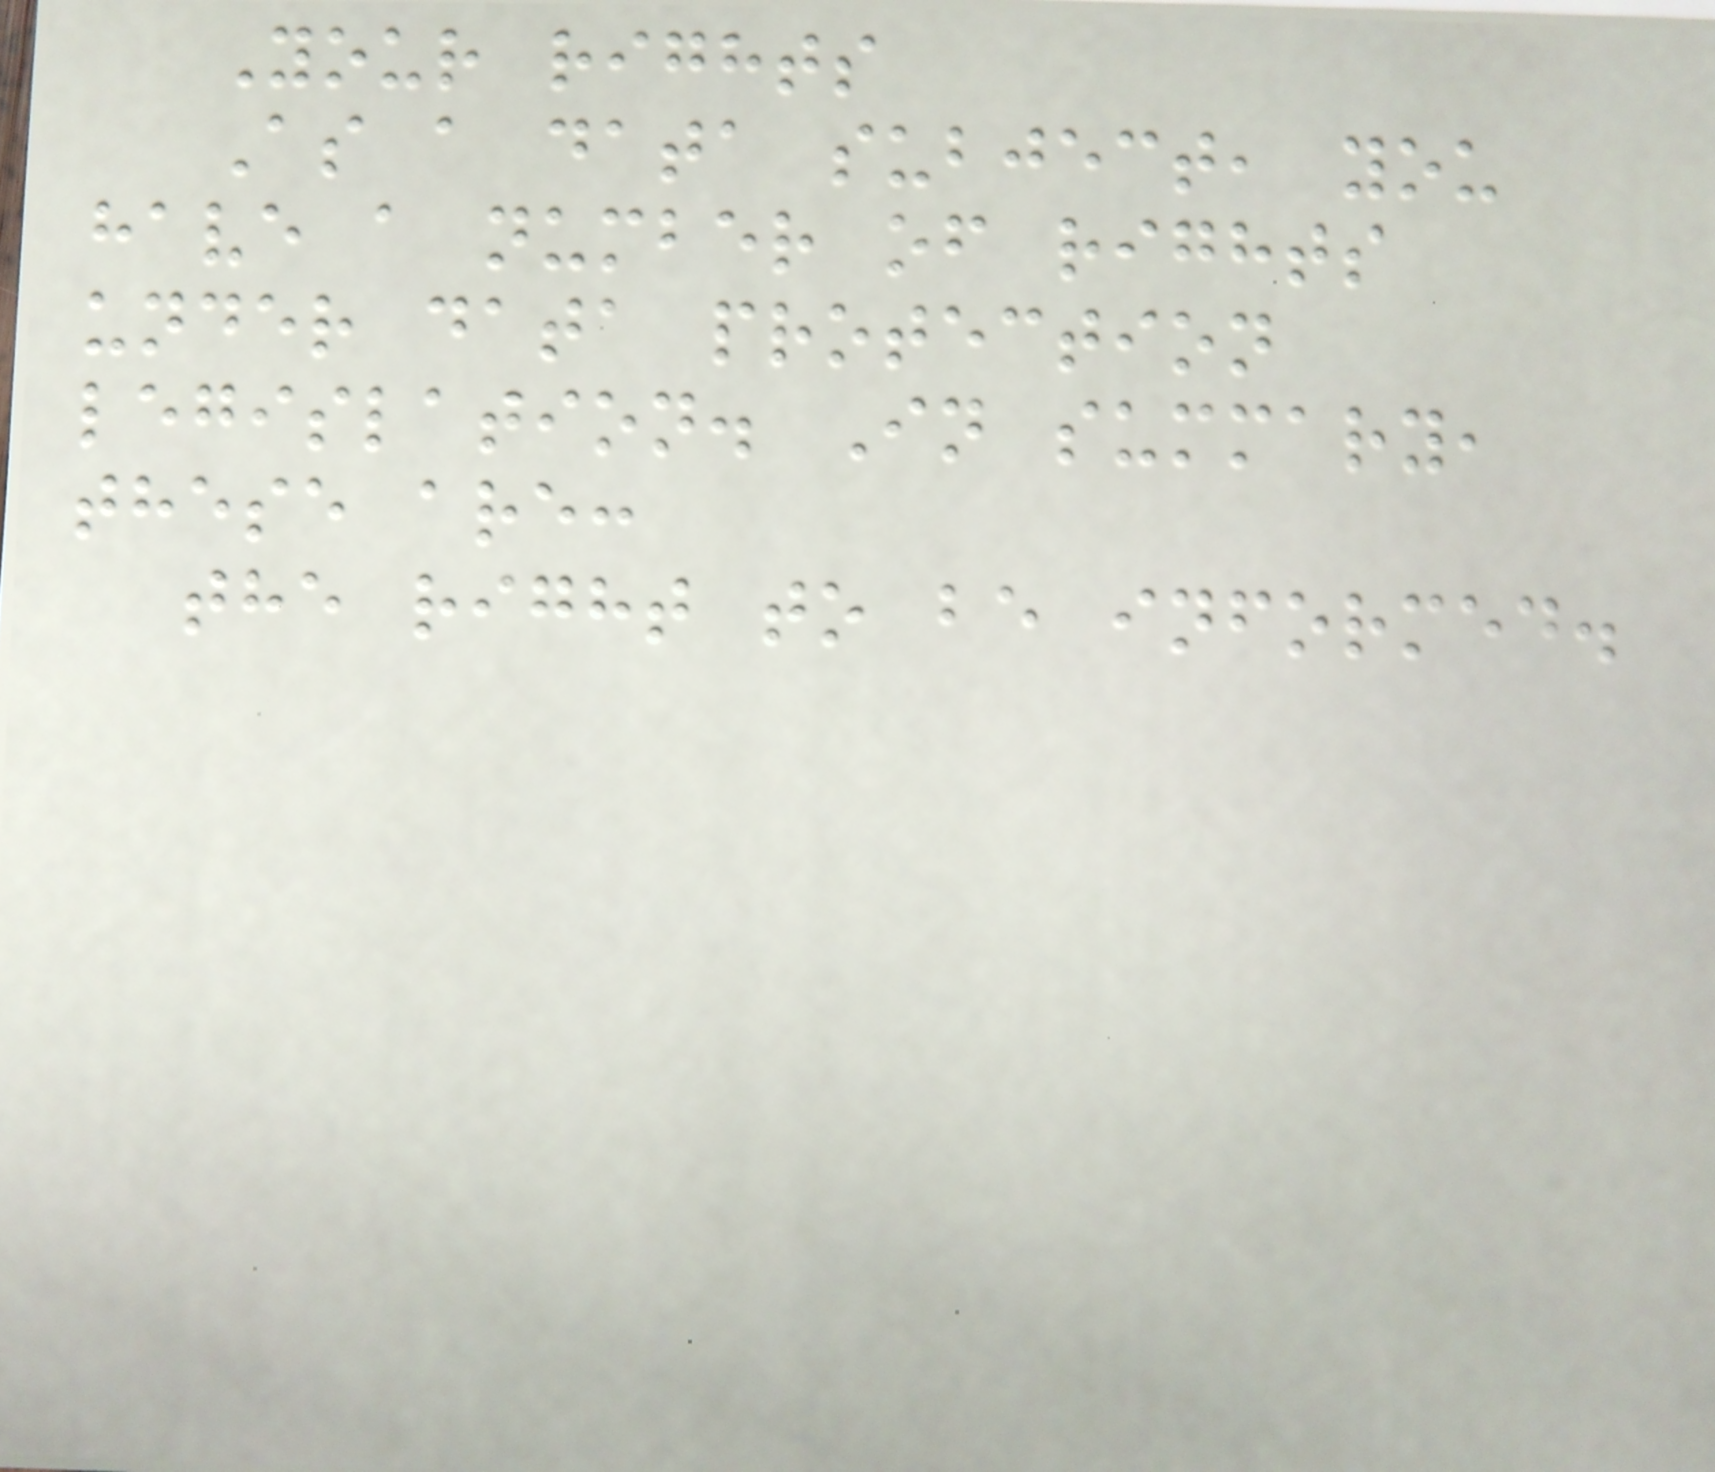Your rights
As a data subject, you
have a number of rights
under data protection
legislation. In summary,
these are:
the right to be informed.
